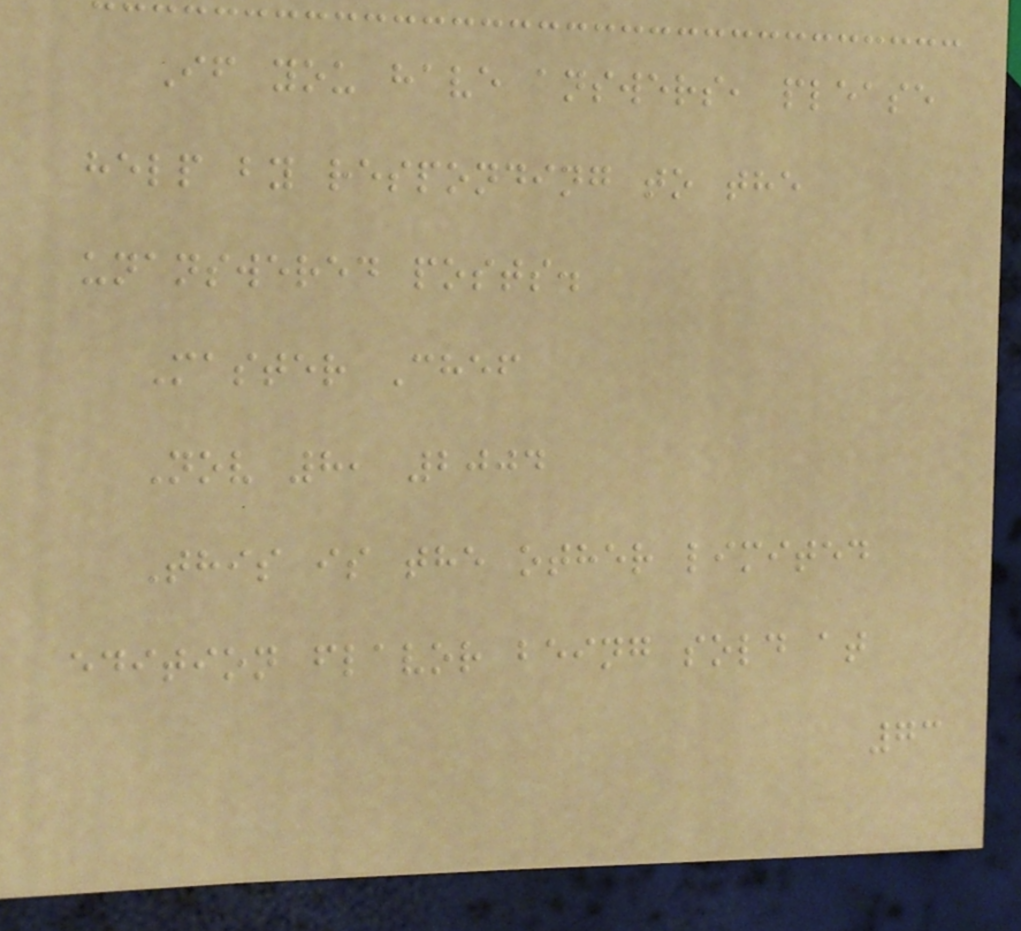If you have answers, please
help by responding to the
unanswered posts.
Master Chef
Nov 8, 2004
This is the other limited
edition flavor being sold at
73
